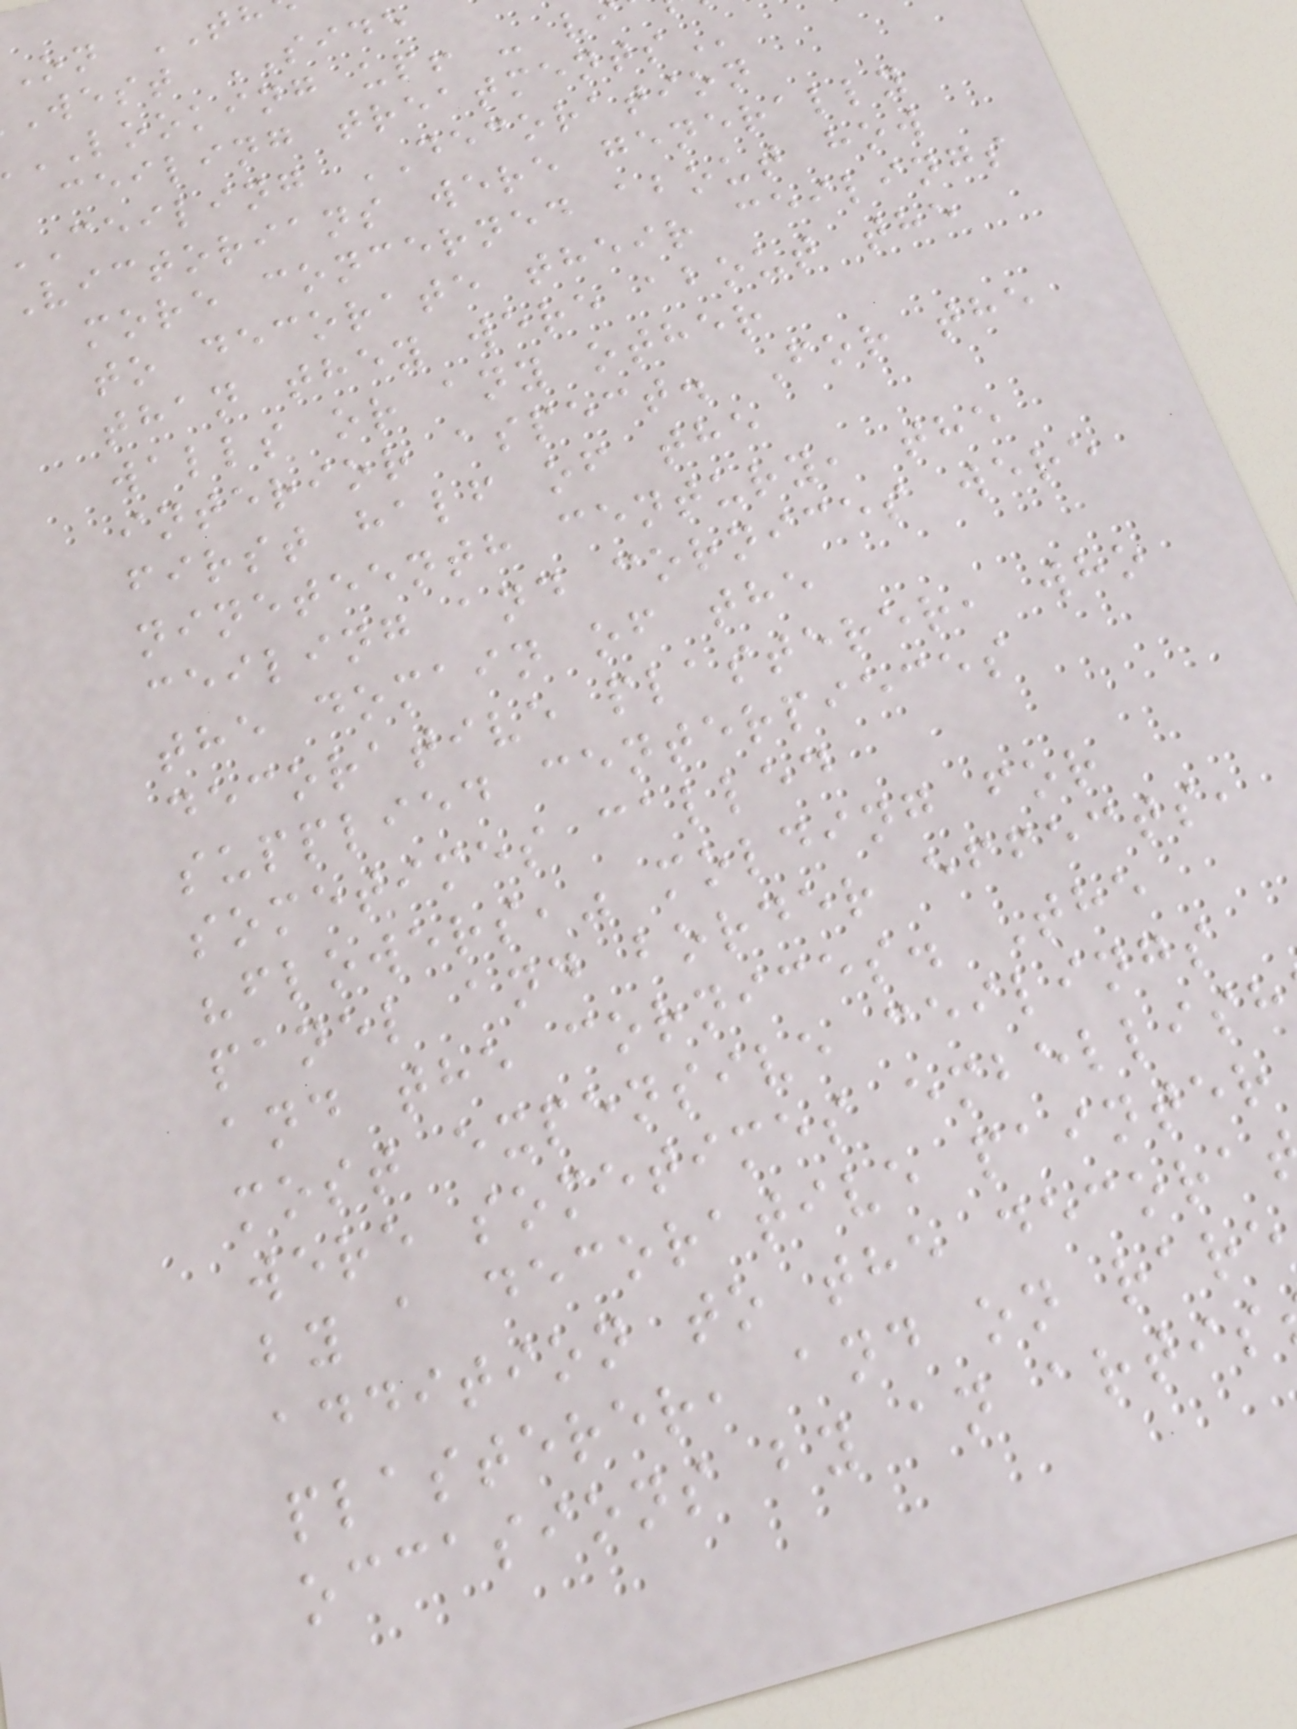on TH
west SIDE
LOOKING up! -
ceiling
ceiling DECORATION
Victorians were generally
more concerned about how
to decorate their ceilings
than they were about the
walls or any other
interior aspect. For the
first half of the
nineteenth century, the
ceiling and cornices were
the domain of the
decorative plasterer, who
supplied centerpieces
sometimes called
"flowers," molding for
panel and border effects,
and the cornices. The
most expensive ceilings
were sometimes embellish
by a decorative painter
addition to the decora
plasterer, and on rare
occasions by an artis
